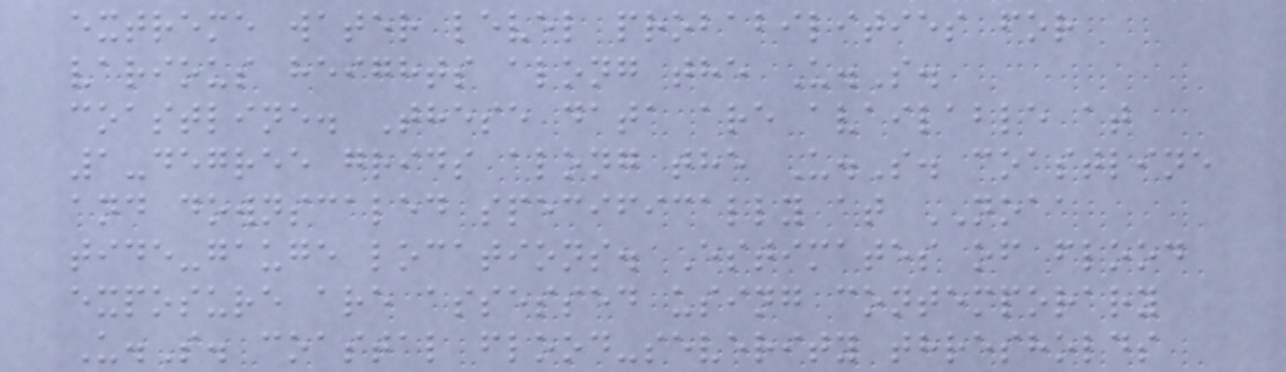extreme water level probabilities for
various heights along the U.S.
coastline. These data are available at
1-degree grids along the U.S. coastline
and downscaled specifically at NOAA
tide-gauge locations. Estimates of flood
exposure are assessed using contemporary
U.S. coastal flood-severity thresholds
